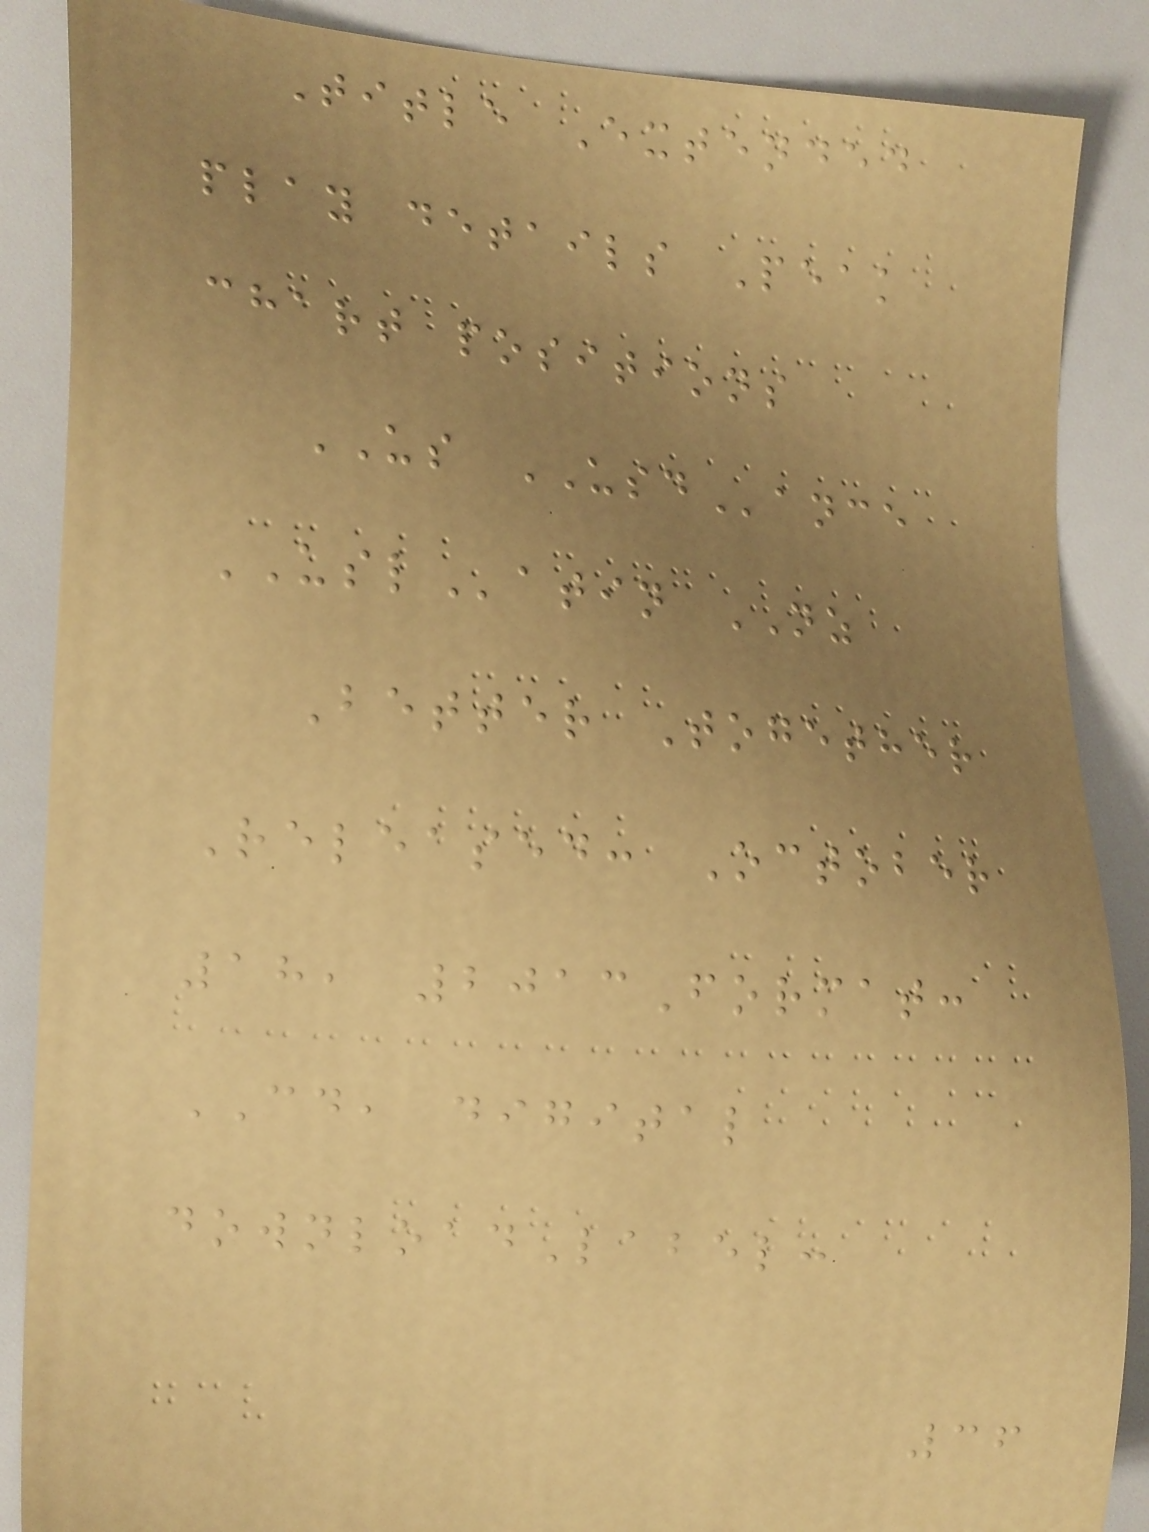Title Extended
play details Peak
chart positions
US USDance
USLatin NZ
Better Together
Released: October
18, 2013Format:
CD, digital
downloadLabel:
36
